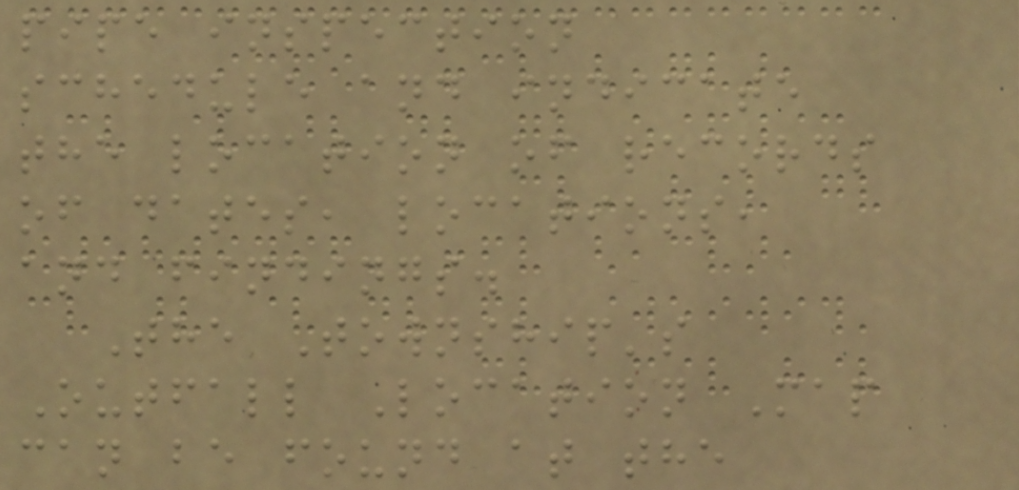pipe inspection
schedule and indicate
the location of records
of dates, locations,
and findings.
The Township's
Outfall Location Map
can be found at the
